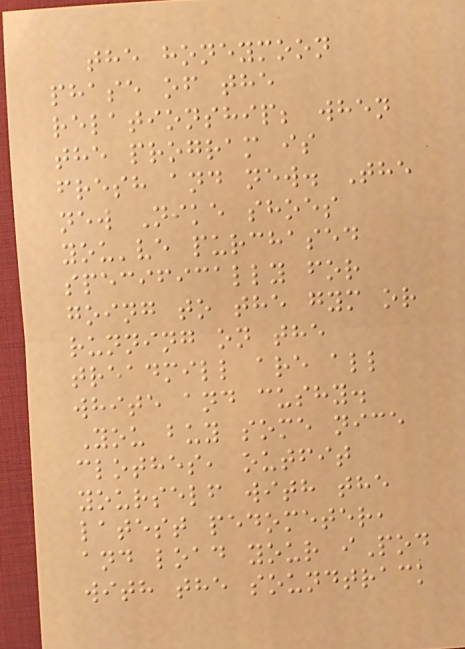the honeymoon
phase of the
relationship; when
the program is
fresh and new. The
new Nike shoes
you've purchased
specifically for
going to the gym or
running on the
treadmill are all
white and cushy.
You buy some nice
clothes, outfit
yourself with the
latest pedometer,
and load your iPod
with the soundtrack
